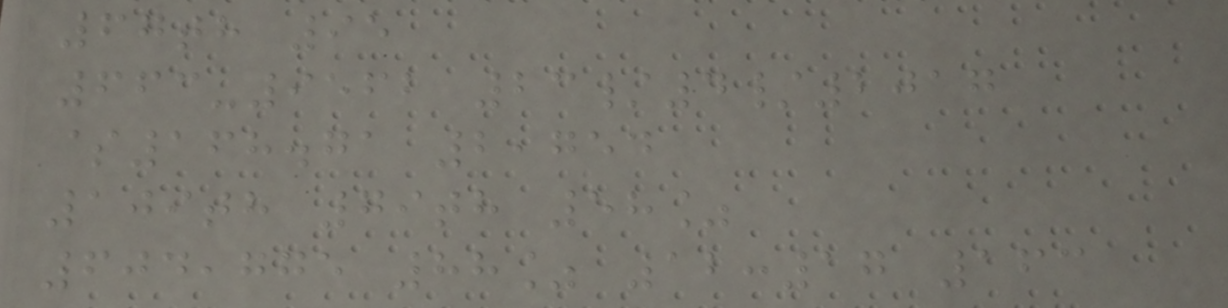67th 95
663-9562 23/4/2017
$168.71 2,754
109th 79th 58%
604,775 88% 12:17 163
